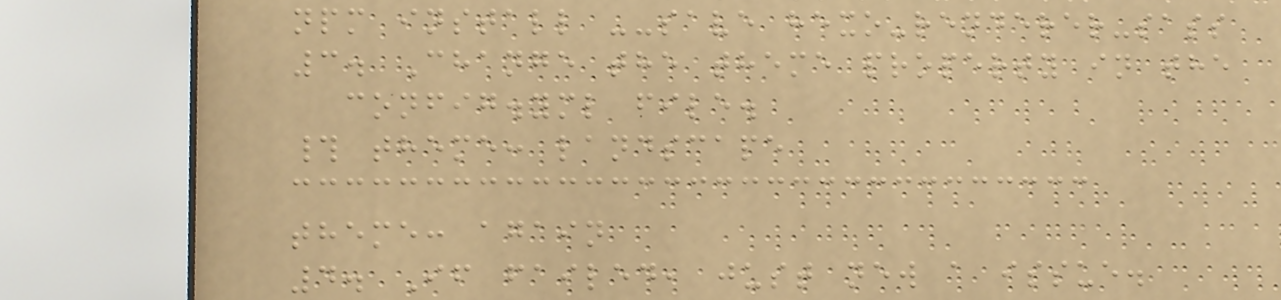npm install --save hexo-renderer-sass
3. Change the theme property in the
config.yml file.
# theme: landscape
theme: again
4. If failed, just new a issue.
